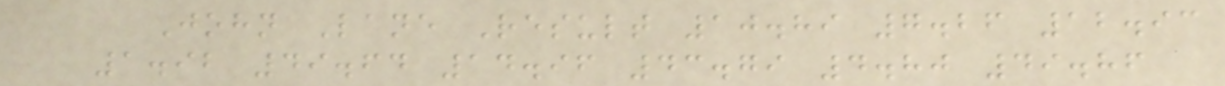John Lane Result 10.89 7.26 12.93
1.92 49.64 14.96 43.79 4.80 49.86
